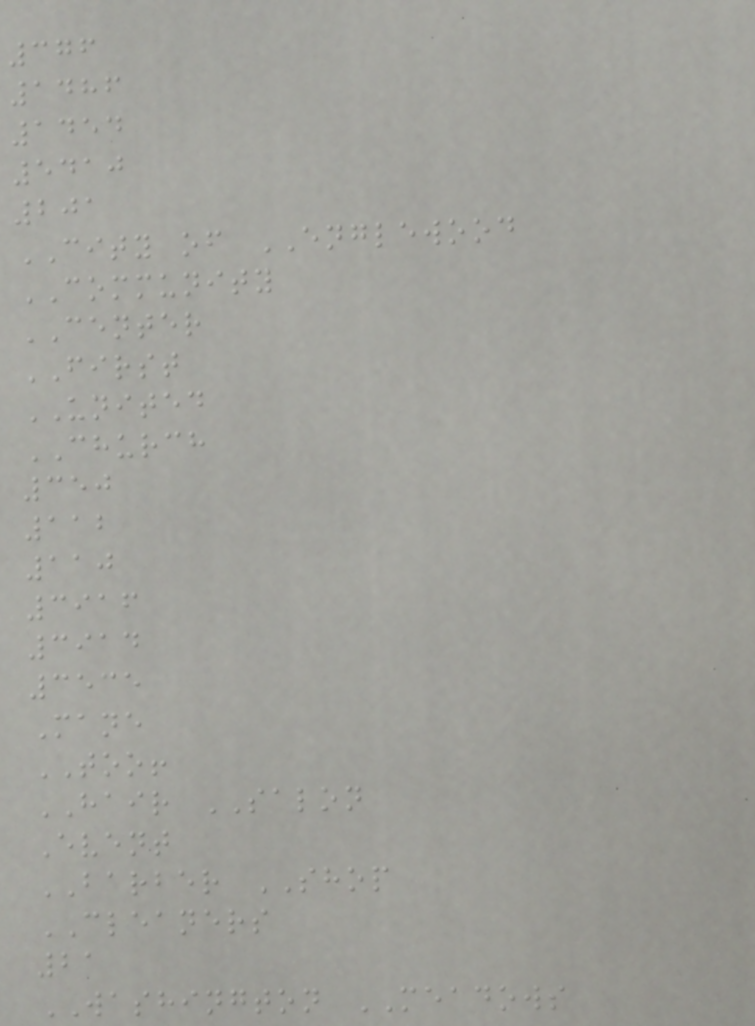376
1486
1454
5410
201
CITY of ENGLEWOOD
COMMUNITY
CENTER
FIRST
UNITED
CHURCH
350
112
110
3916
3914
3535
Mane
TOO!
HAIR SALON
Event
BARBER SHOP
CLEANERS
21
WASHINGTON MEADOWS
